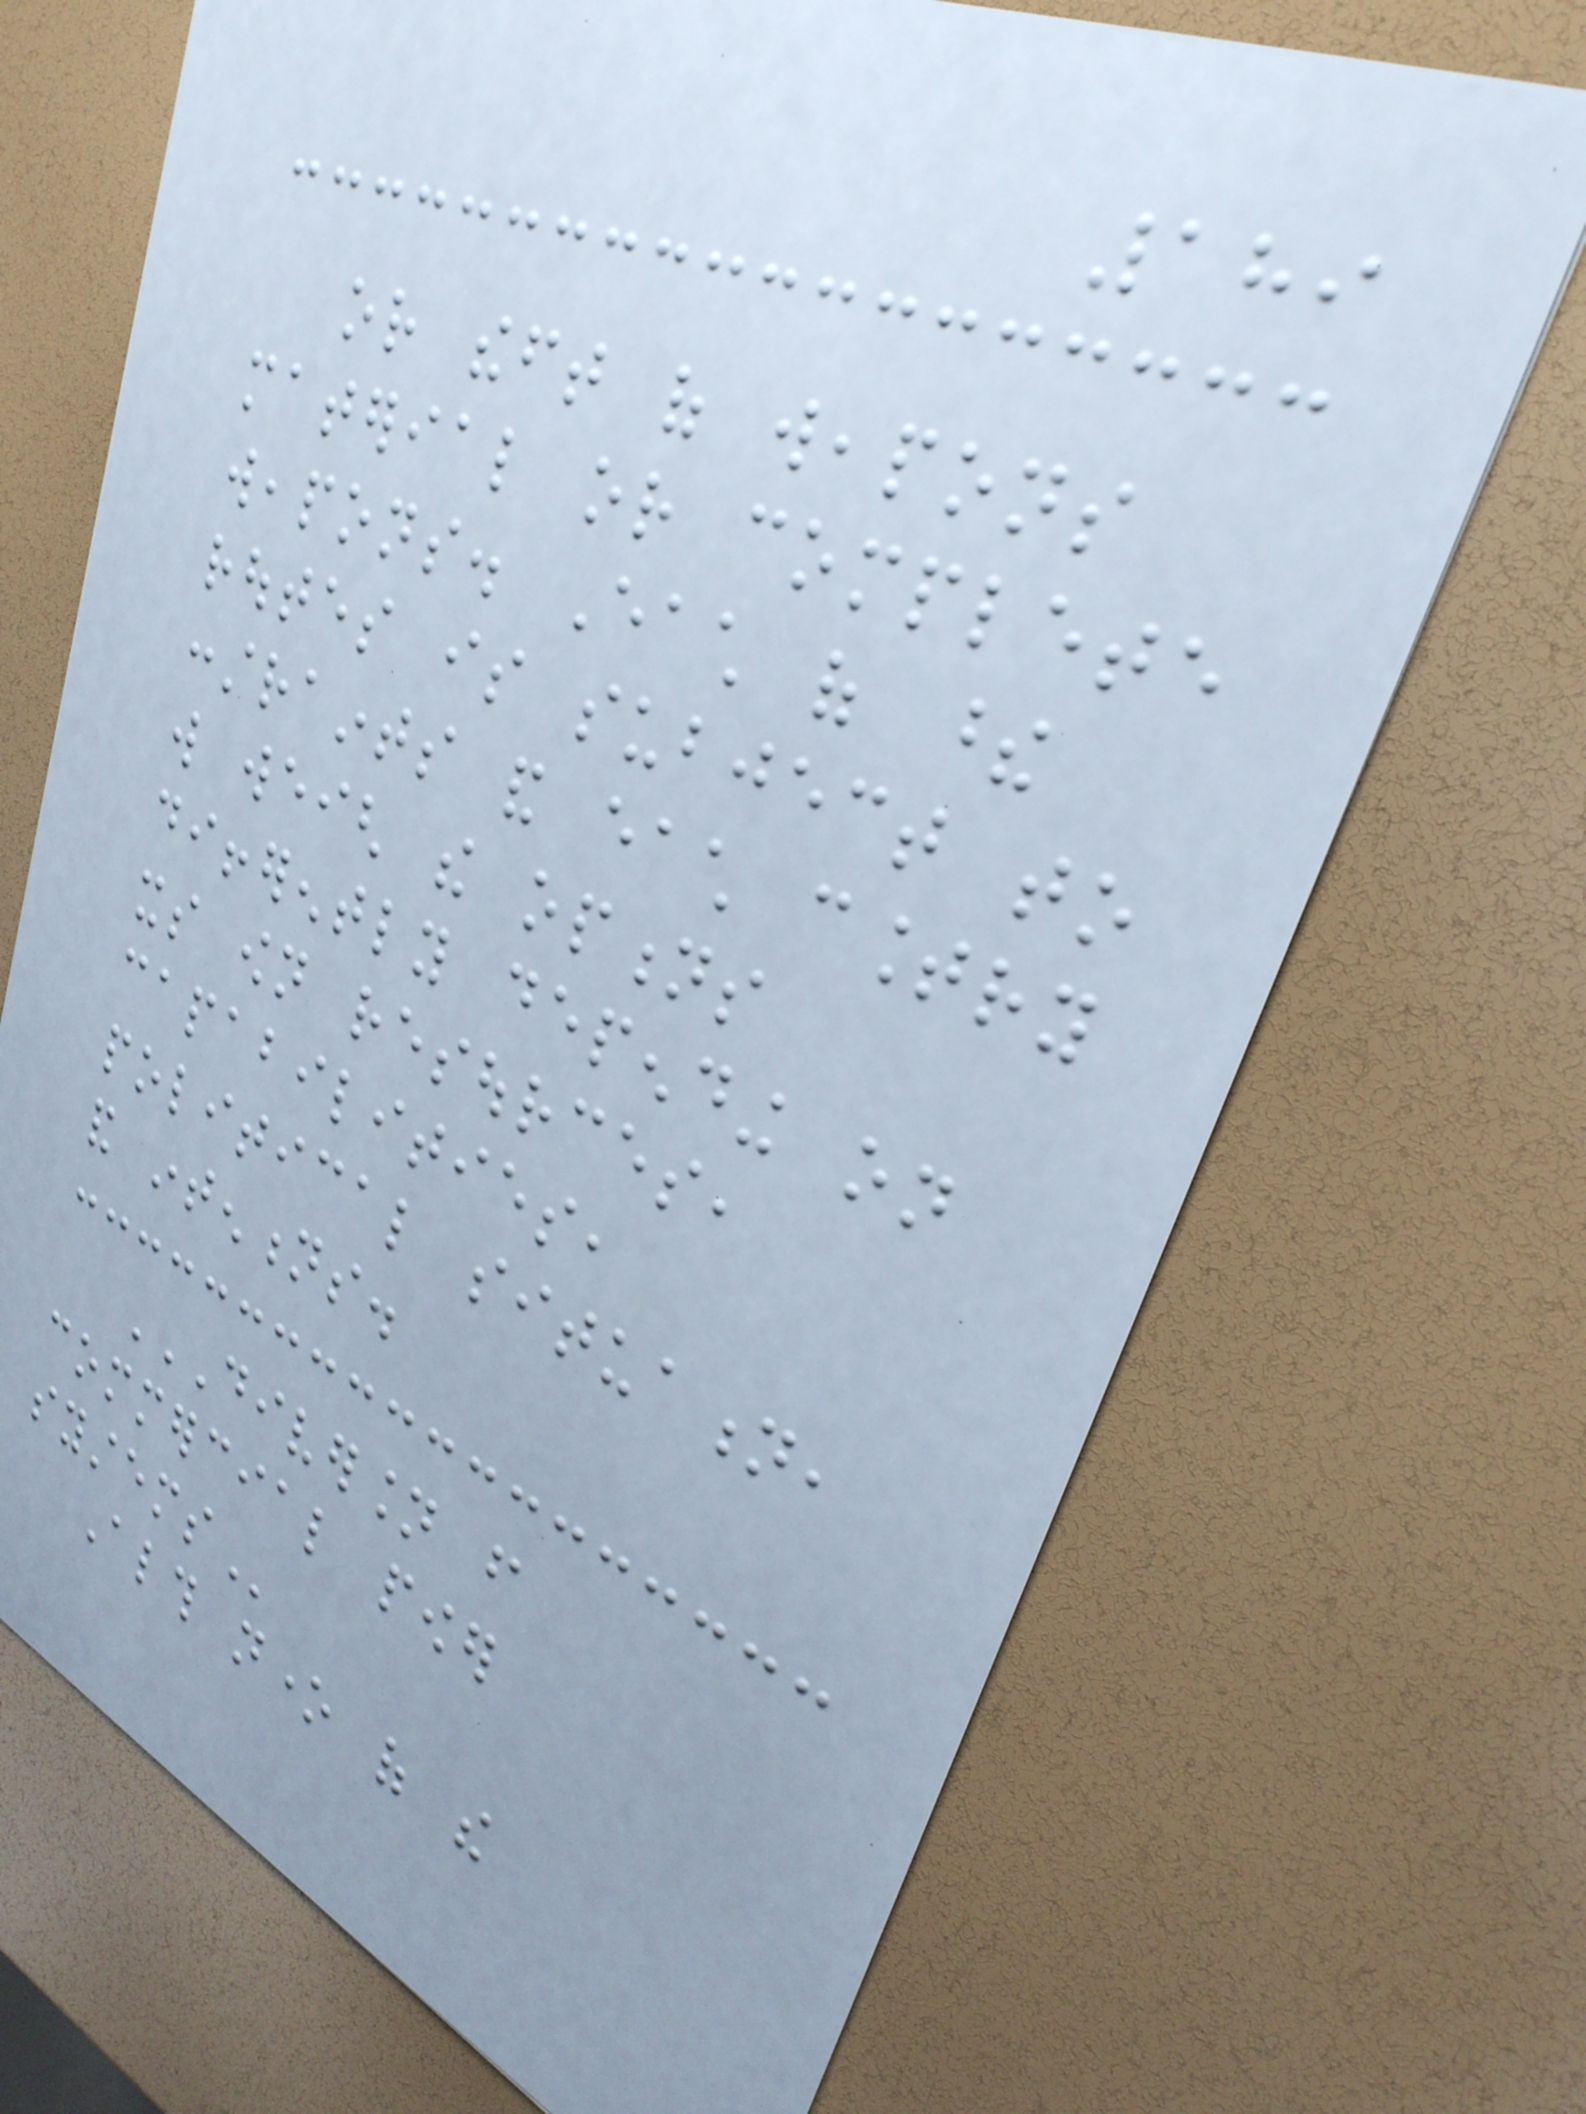189
or theft of weapons
material or complete
weapons. Each of these
routes is subject to
constraints and each country
will weigh the options
differently depending on
its own resources,
capabilities,
political situation,
and intentions.
DIVERSION FROM
COMMERCIAL POWER
SYSTEMS
Although none of the
